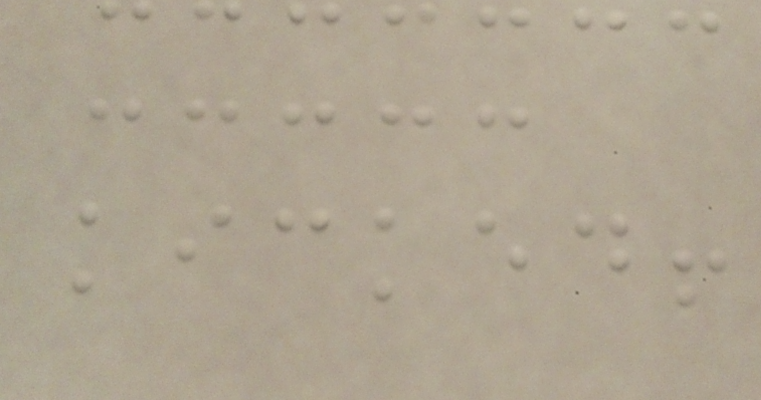kicked!
